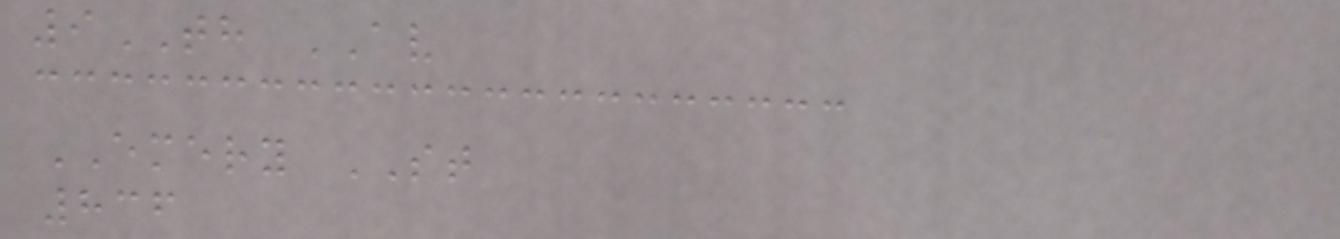9TH AV
EMERY ST
836
